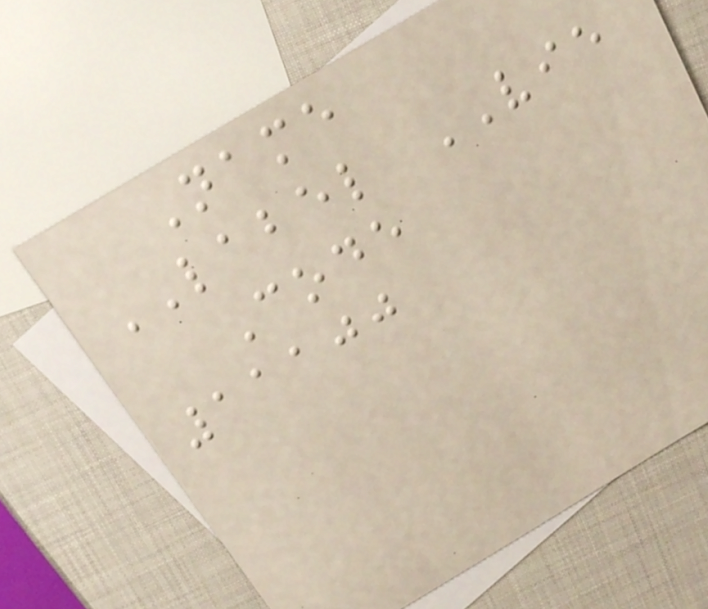Name
LABEL VIE
Code
11100
